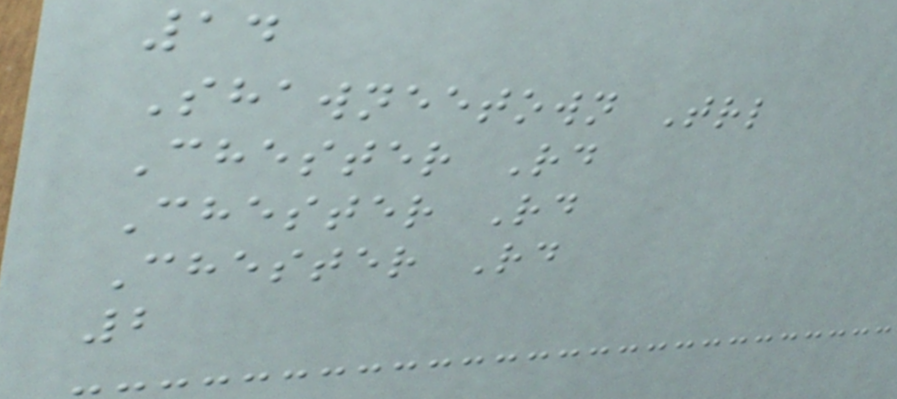14
Shawneetown Trl
Chester Rd
Chester Rd
Chester Rd
2
